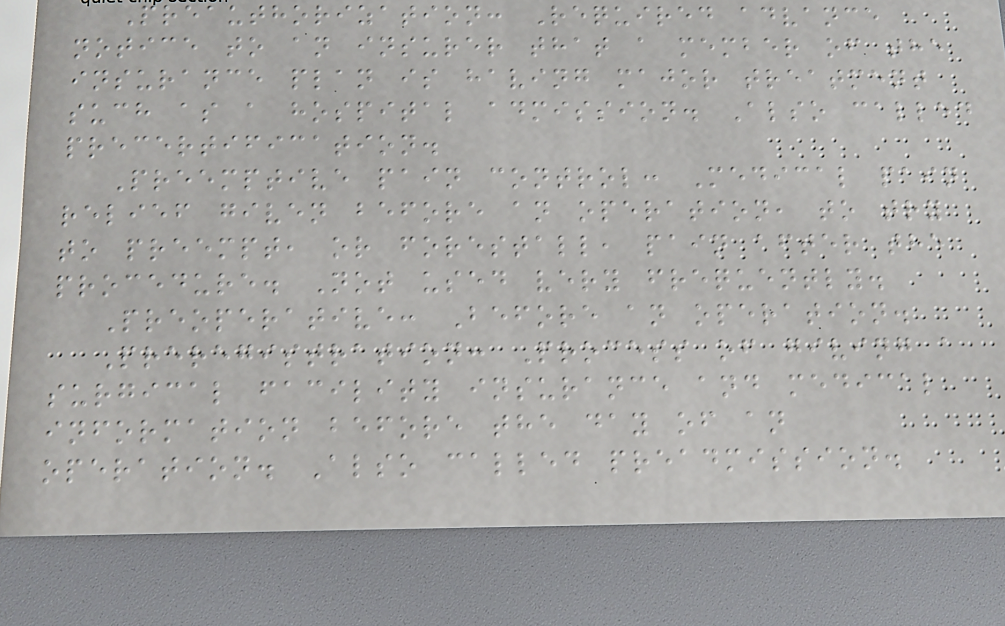Preauthorization: Required advance
notice to an insurer that a member of the
insurance plan is having major treatment
such as a hospital admission. Also called
precertification.
Preemptive pain control: Medical pain
relief given before an operation, to try
to preempt, or forestall, pain after the
procedure. Not used very frequently.
Preoperative: Before an operation.
Preregistration: Process of giving a
surgical facility insurance and medical
information before the day of an
operation. Also called preadmission.
